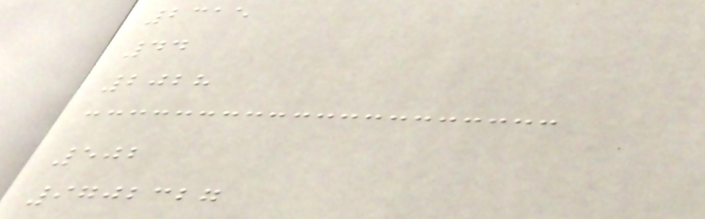2315
44
2028
502
9702327
